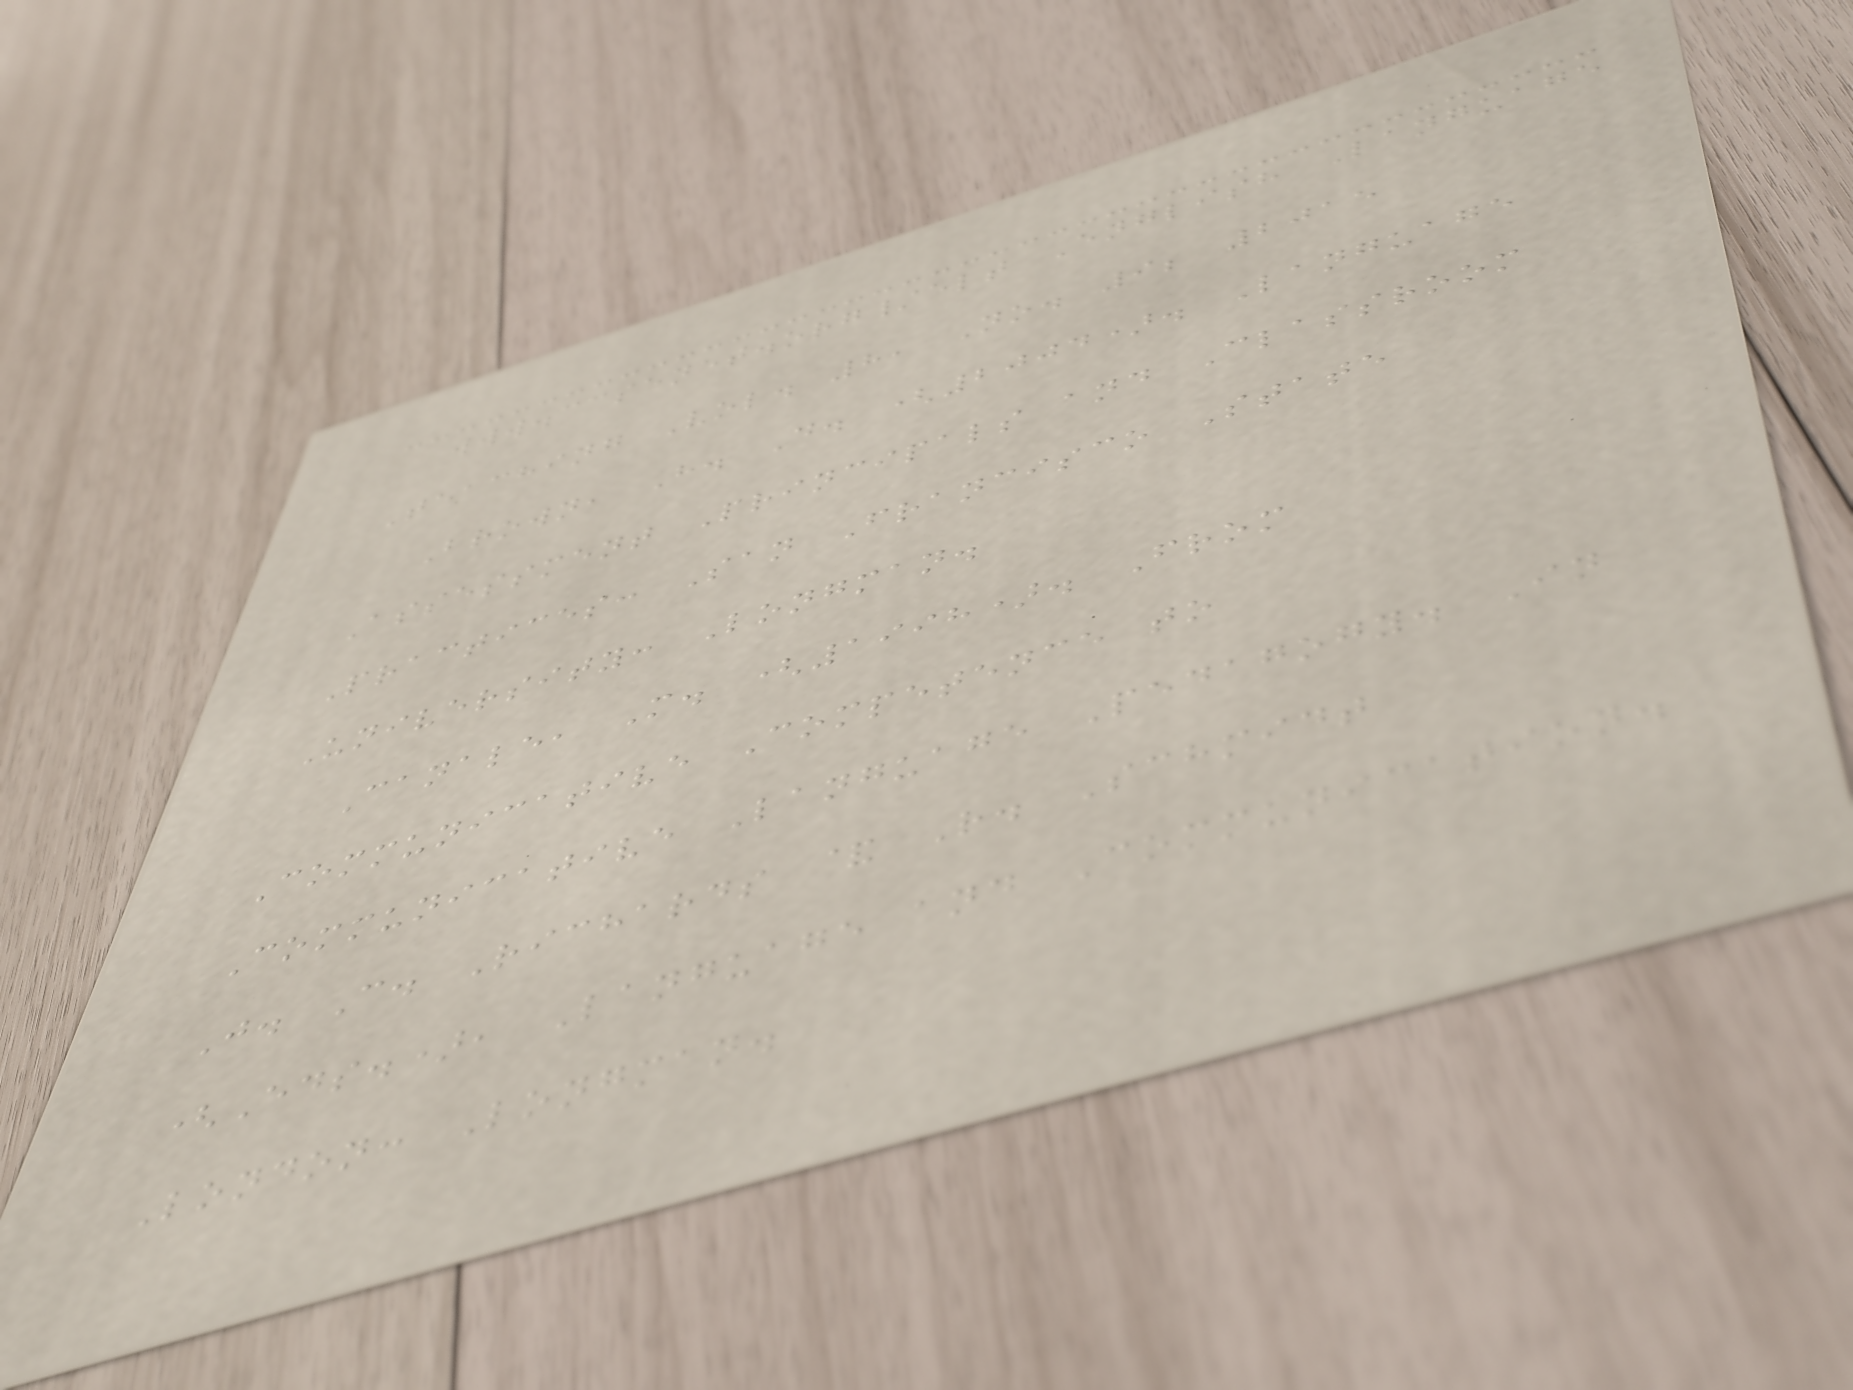www.ccsenet.org/elt English Language
Teaching Vol. 8, No. 9; 2015
Brown, H. D. (2004). Language
Assessment Principals and Classroom
Practices: San Francisco State
University: Longman.
Canale, M. (1998). From
Communicative Competence to
Communicative Language Pedagogy. In
J. C. Richards & R. Schmidt
(Eds.), Language and Communication.
London: Longman.
